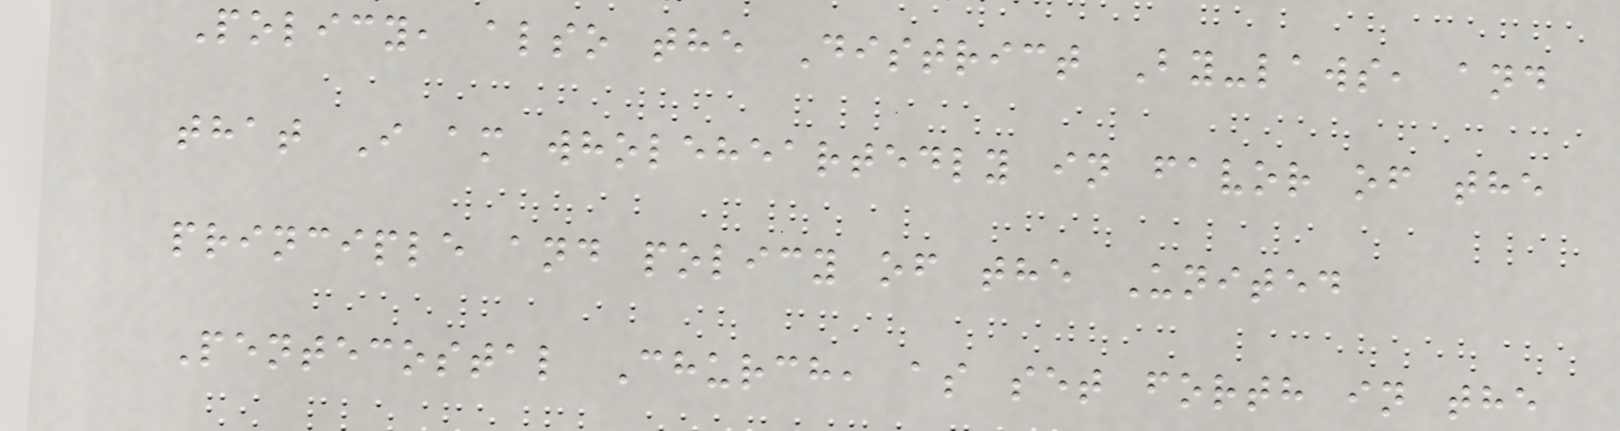Policy, also the District By-laws, and
that I am wholeheartedly in favor of the
principle and policy of the United
Pentecostal Church, as set forth in the
